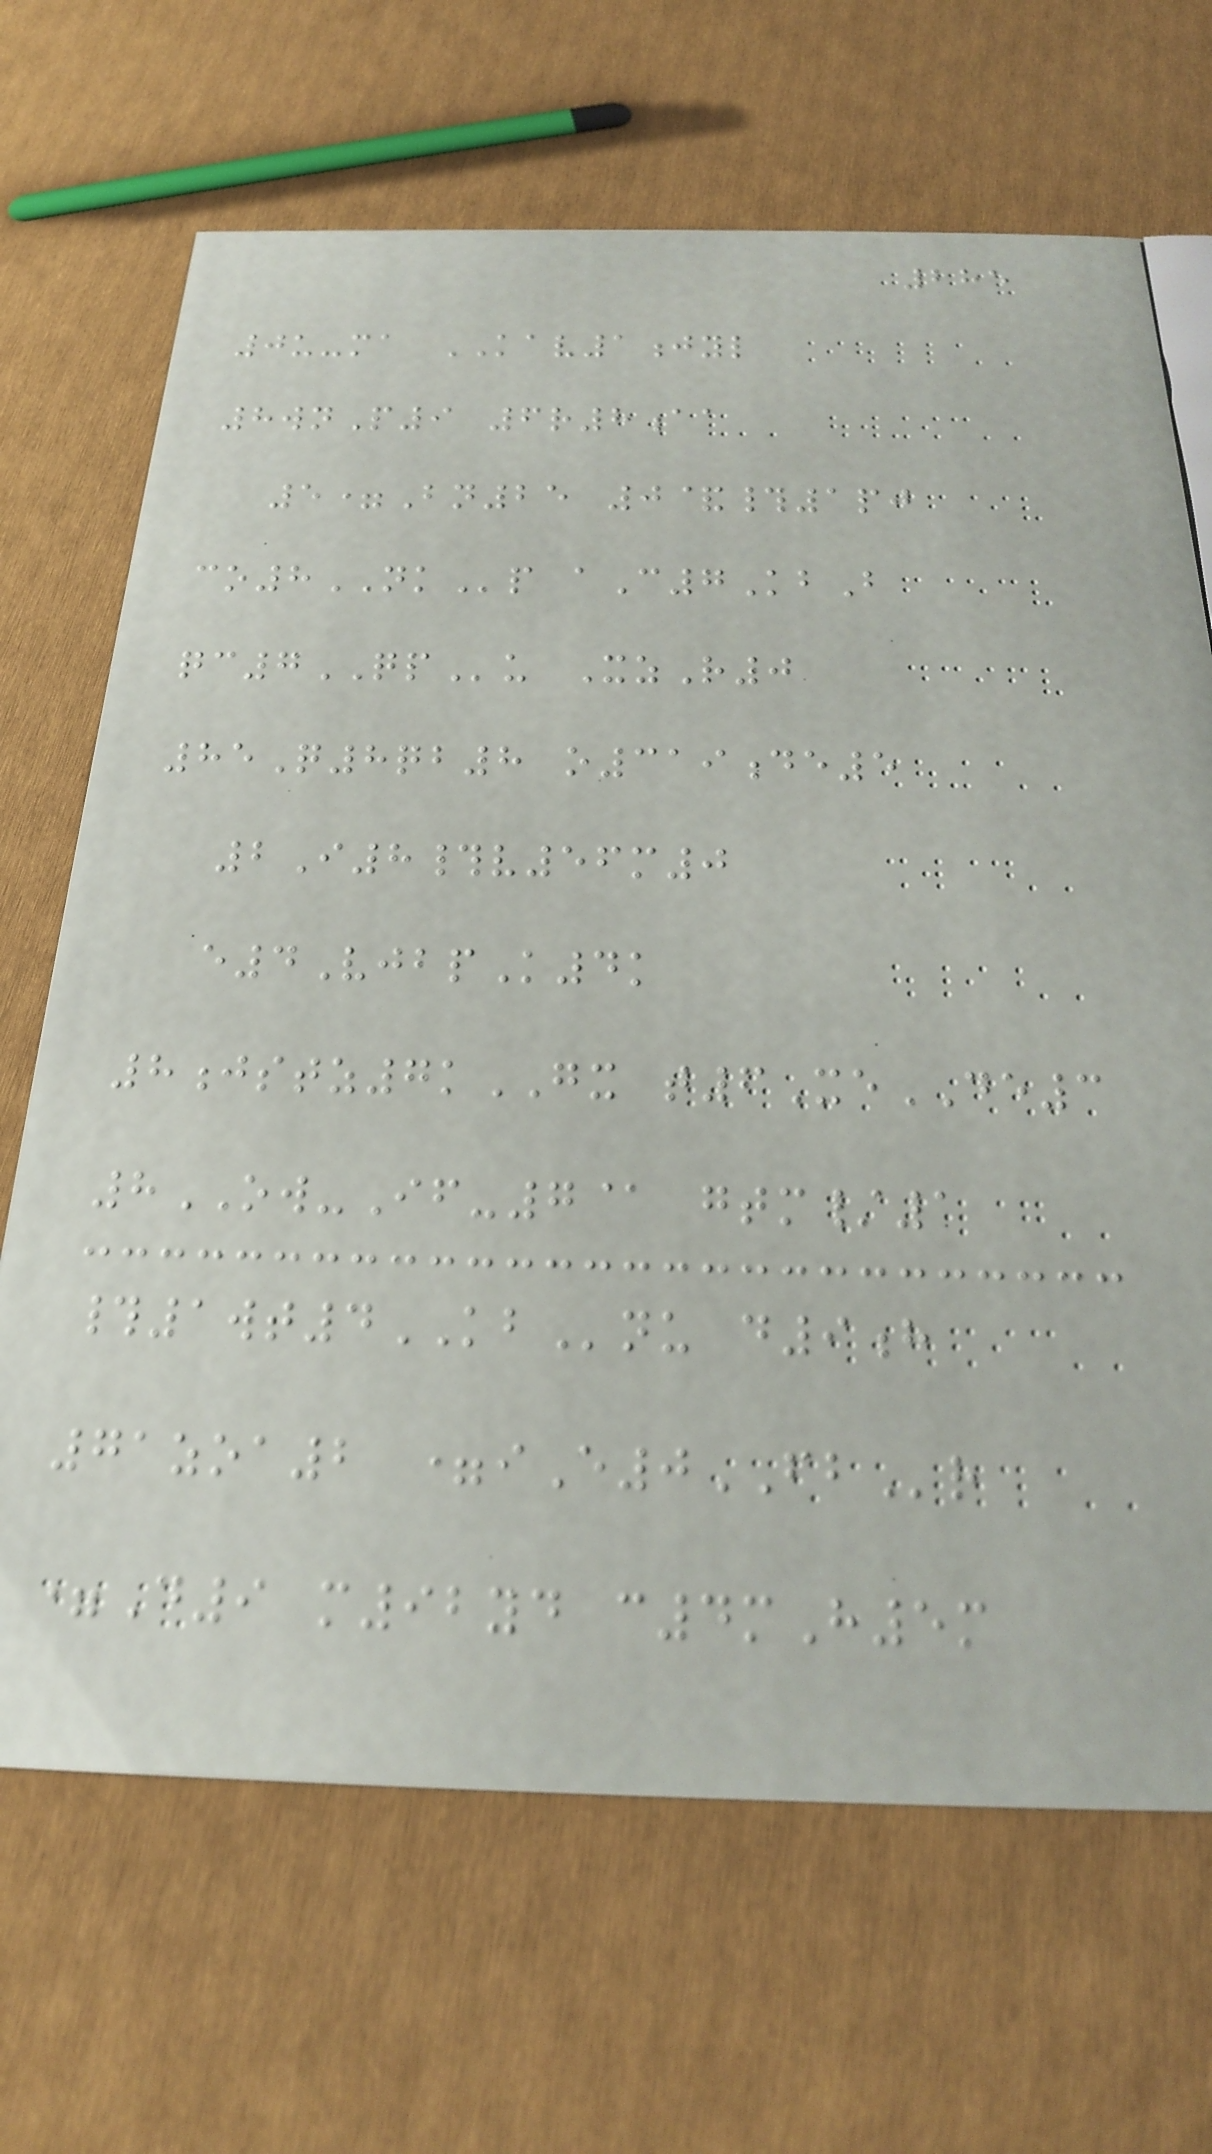285
0u-ma KAV1jyl
8wnP9 6r8aa
5=Bn25 0&#1pj
co8NKp aC7KbB
qc7QPu XzR0
85Q8qb8 o319de5
2I8#v56m0
e4VjbpK4k
8jstz7kGX t6XeDE3
8OW-If-7@ gtm/1
#1wt4KBnu d9h
71zoa2 =iE0FBr
=D9 m92yd c4mH5m
